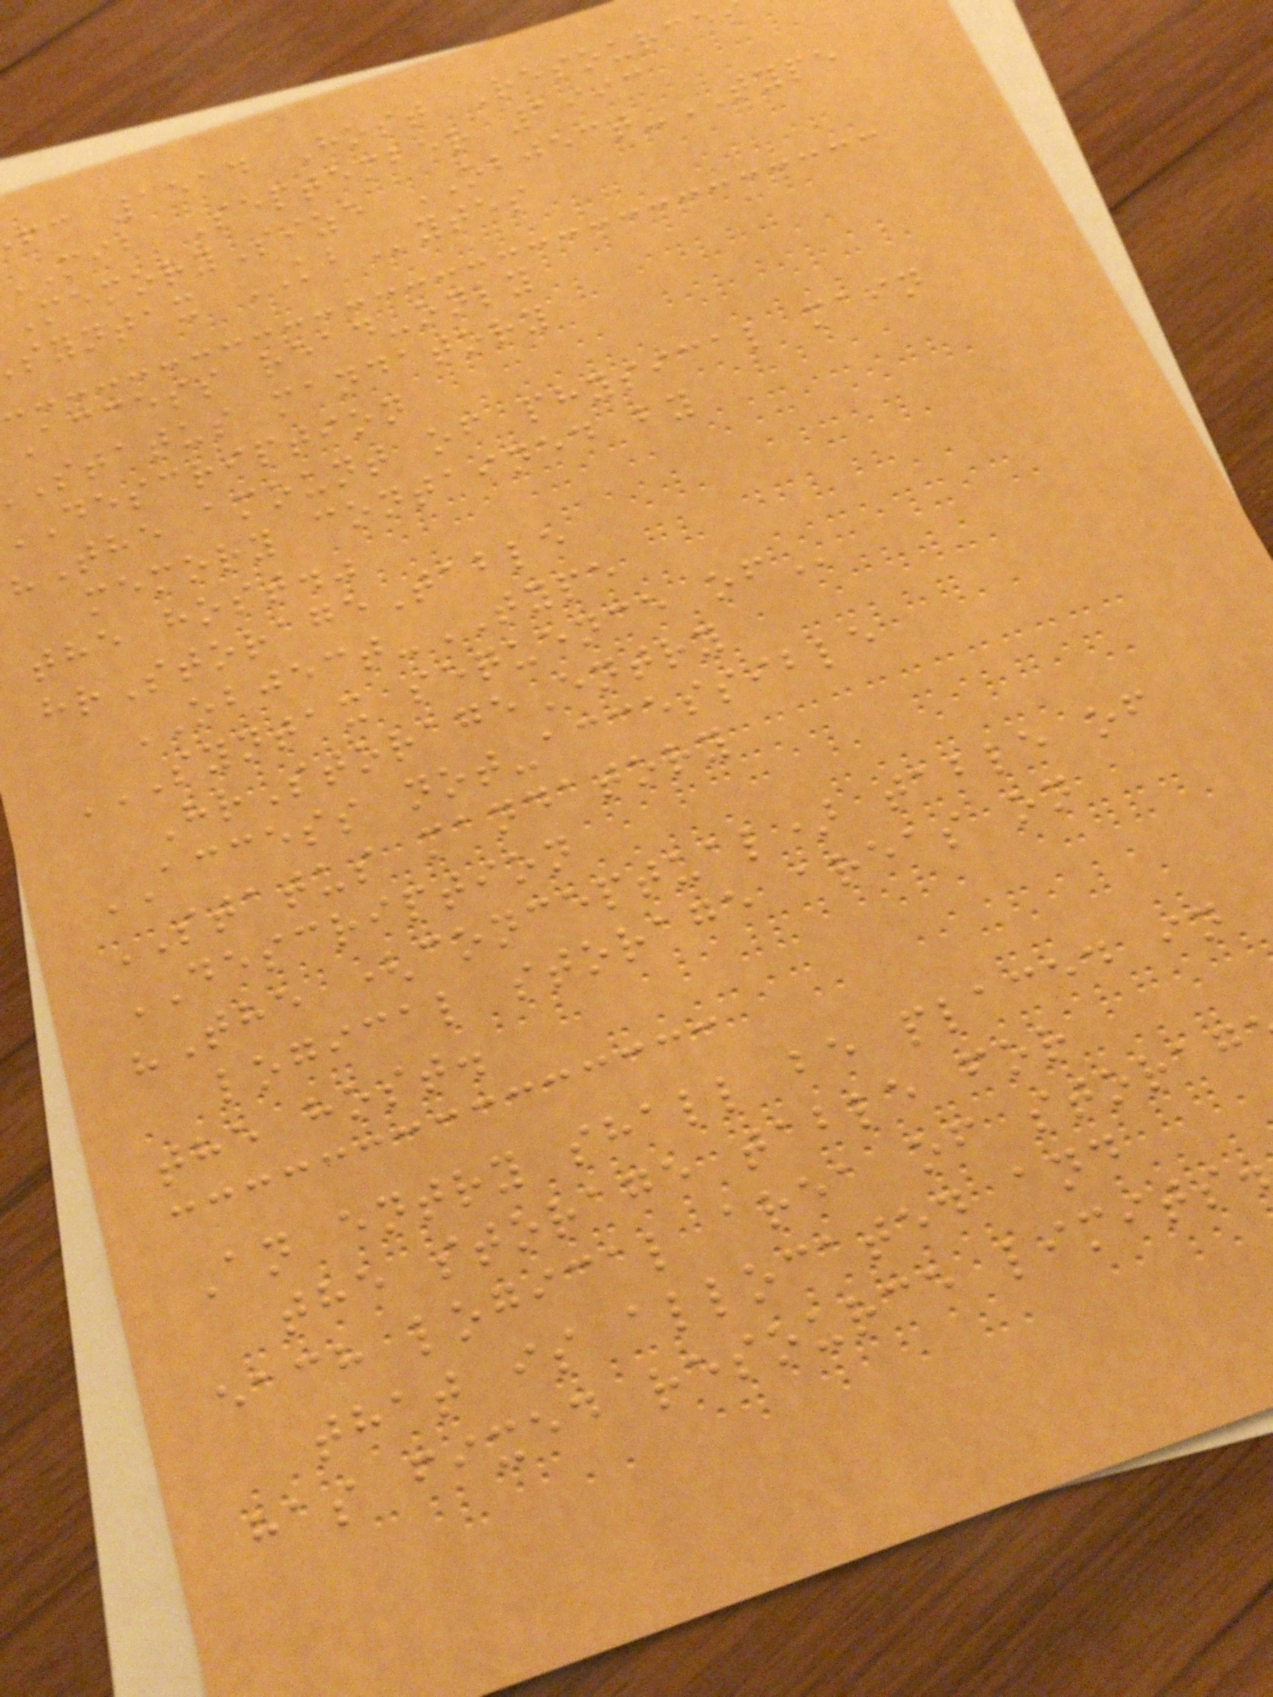fc 1514 Host Resource
mib September 1993
MemorySize OBJECT-TYPE
syntax KBytes
access read-only
status mandatory
description
"The amount of physical main
memory contained by
the host."
hrStorageTable
OBJECT-TYPE
SYNTAX SEQUENCE OF
HrStorageEntry
ACCESS not-accessible
STATUS mandatory
DESCRIPTION
"The (conceptual) table of
logical storage areas on
the host.
An entry shall be placed in
the storage table for
each logical area of storag
that is allocated and
has fixed resource limits.
